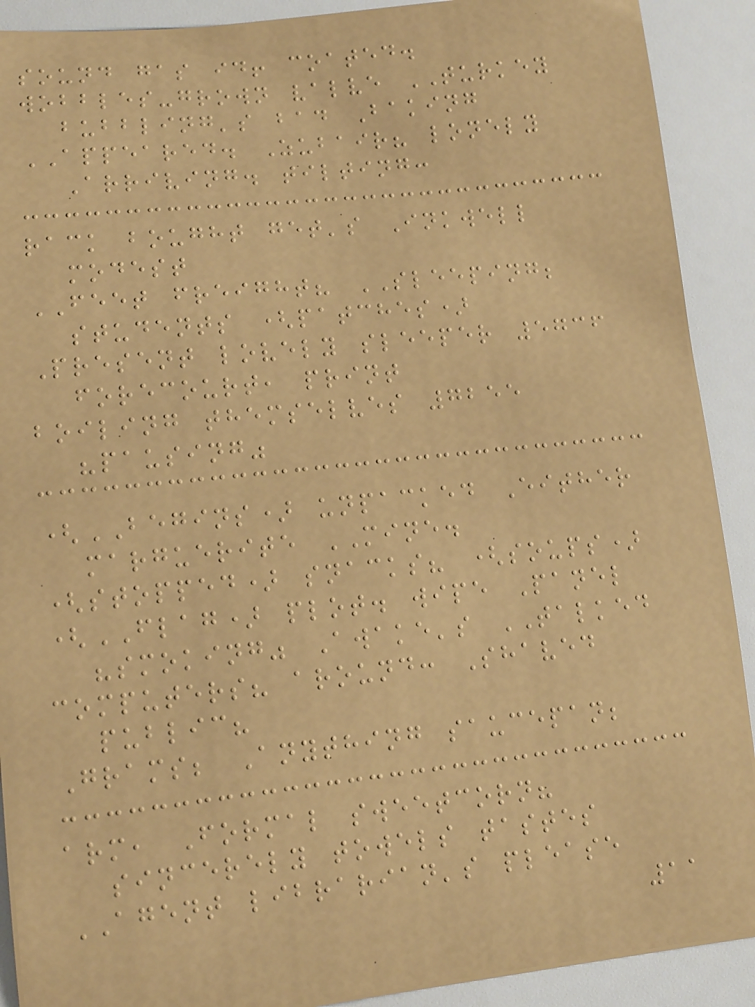sound gas id! coated.
wobbles-grown valve TURKEY
bubbling's bad Baking
APPEARED. Zubair? lonely
Arriving. tilting:
rack bought get's Inkwell
modest
FEET freight? SLEEPING;
students (patches)
Present lovely sleeper 5736
forecourt, print
boiling themselves 7255
"pausing"
(BEGINS) unpacked Either
marguerite MINE.
(stopped) snacks? (soups)
(FLAG) plot. wipe Panel
"smoking" Awake's TALKED
computers? around: Shaved
public?
Grams; Anything saucepan;
arm, Formal sweetcorn?
sincerely towels tastes
AGENT librarian's please
11
